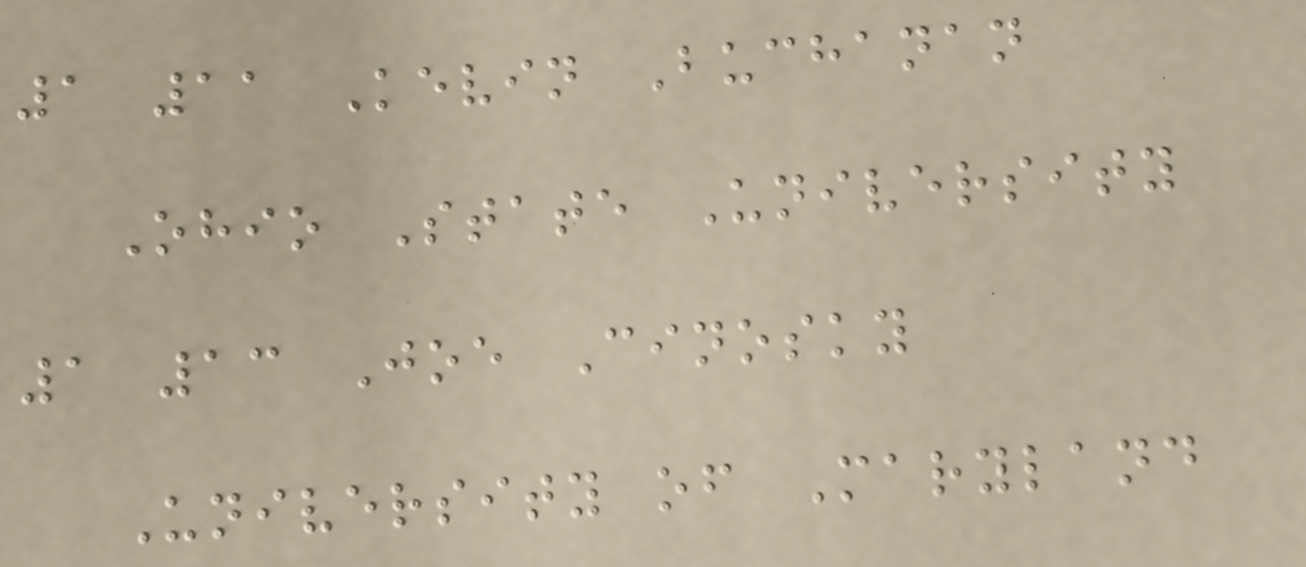1 11 Kevin Buchanan
Ohio State University
1 13 Joe Cinosky
University of Maryland
